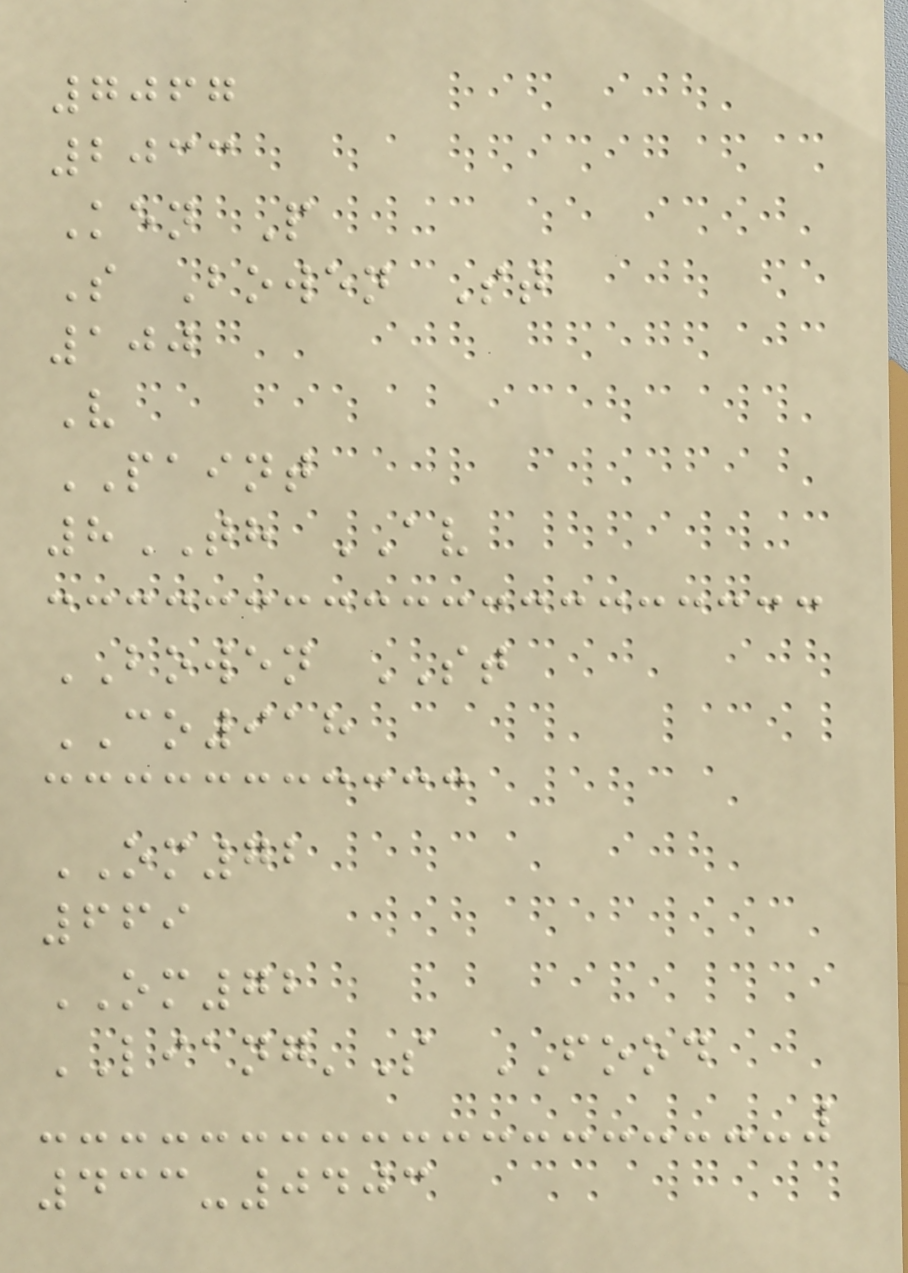7067
2033
Ken P
S Bowen St
100
V
PAINT
8TH AV
BOWEN ST
CO918
OM72
669
OM72
LIANG'S FOOD
433-0403
